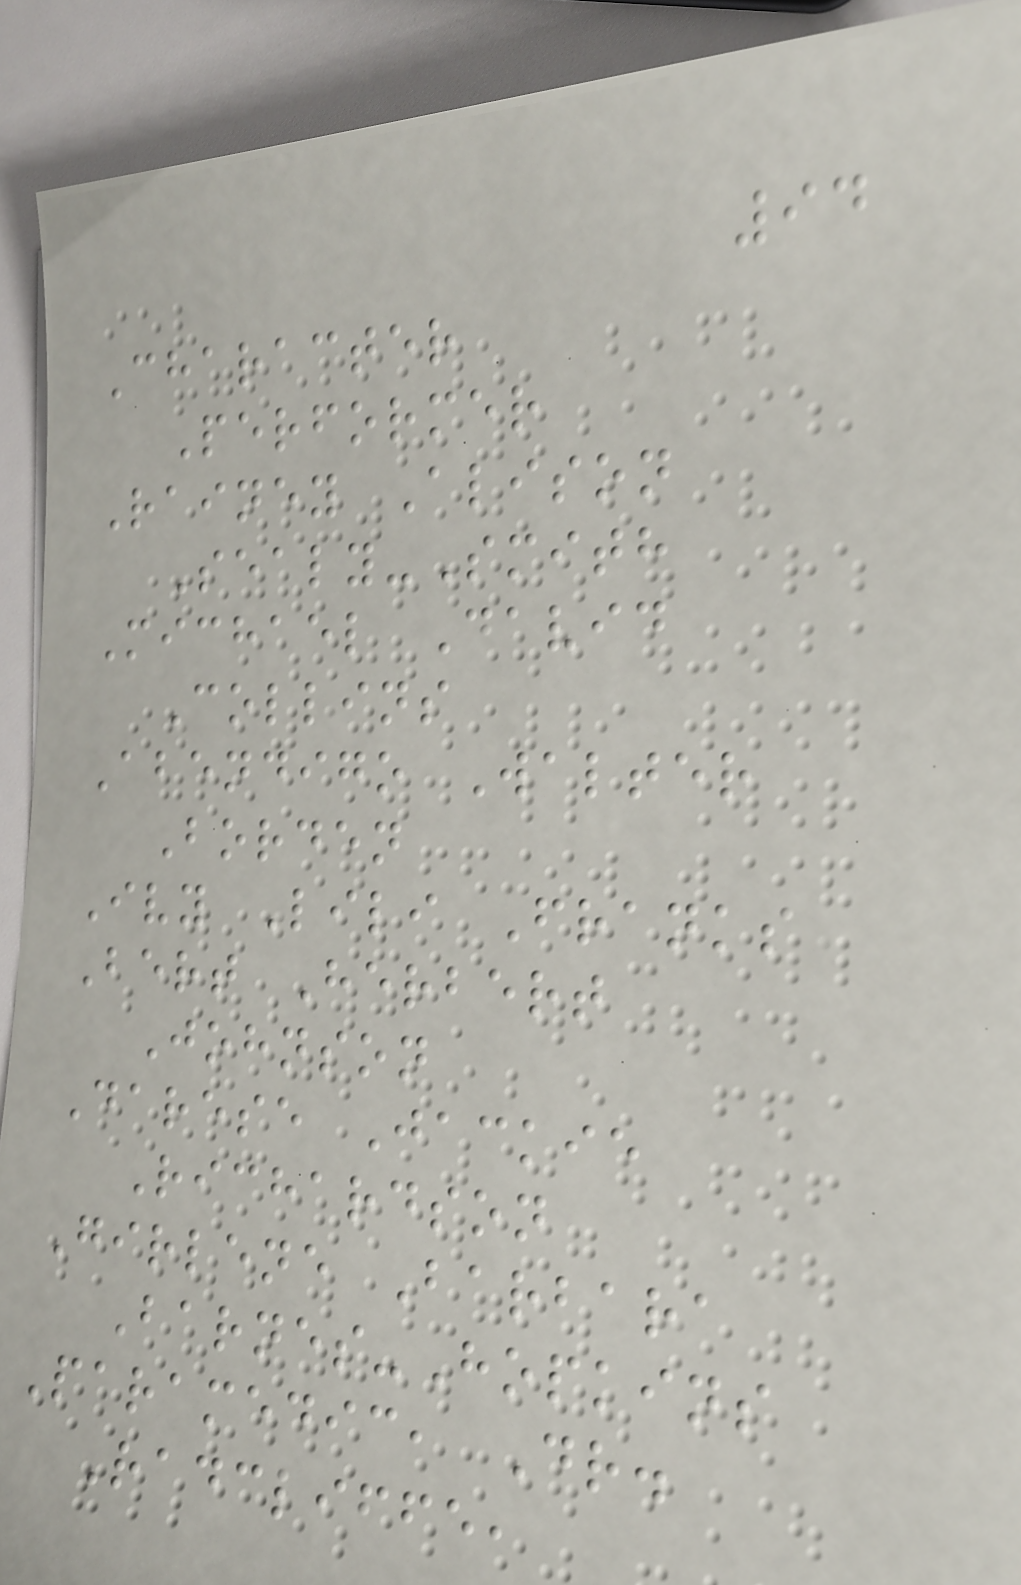94
Character
Performer
Rainey Alison
Sealy-Smith
Michael David
Collins
Abendigo Walter
Borden
Ivy Lili Franks
Bert Herbert
Johnson
Darese Jackie
Richardson
Girlene Barbara
Barnes-Hopkins
Paramedic, Dr.
Radcliffe,
